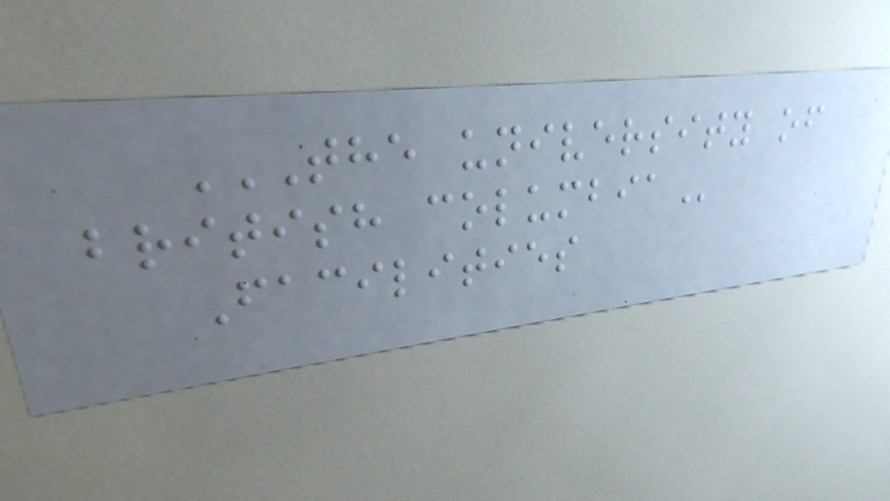THE UNIVERSITY OF
BRITISH COLUMBIA
Facilities
